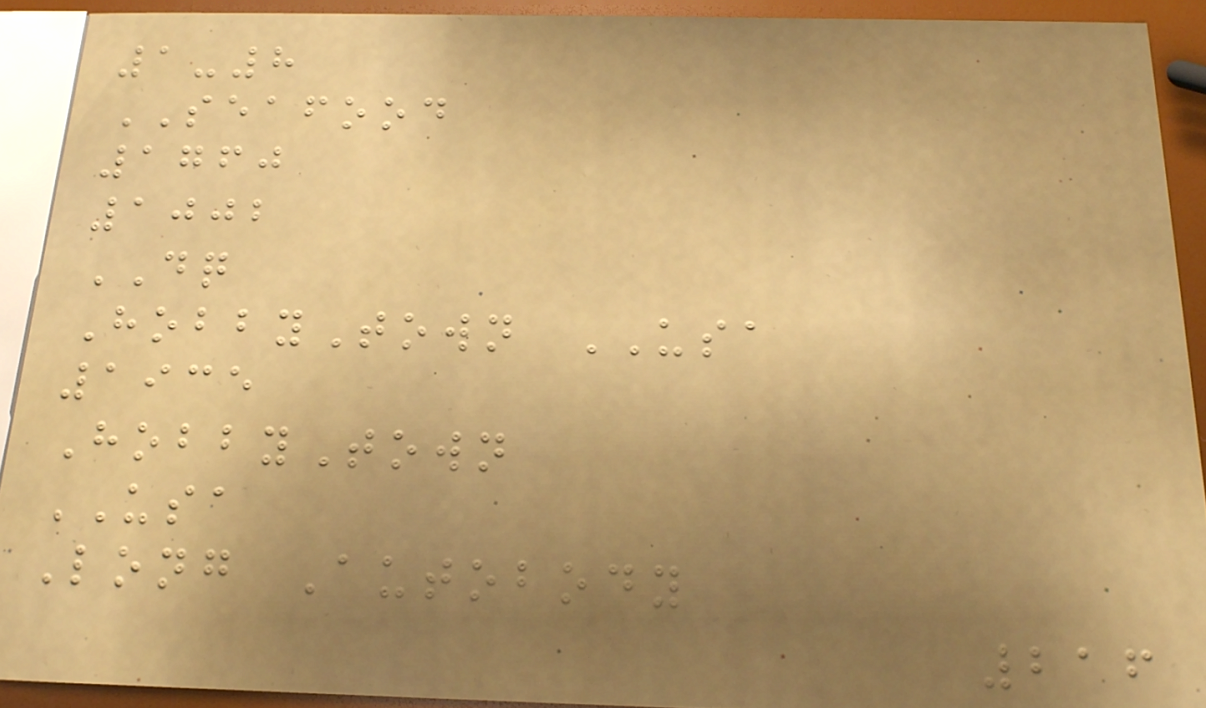1-8
SEAFOOD
1760
1002
DQ
HobbyTown USA
1935
HobbyTown
USA
Long Autobody
216
